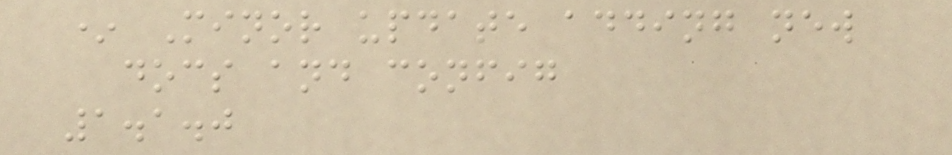* Minor update adding new
docs and config
1.1.0
